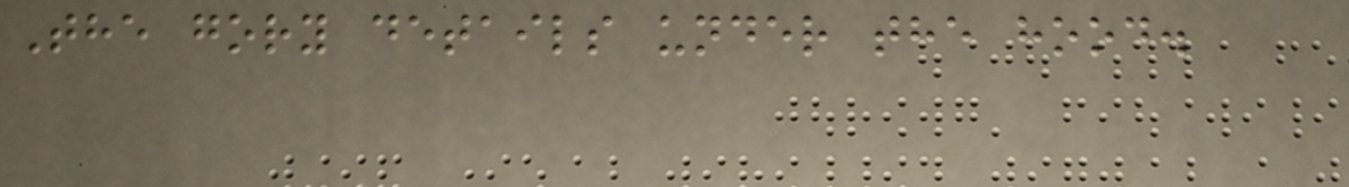The gory details under the hood.
